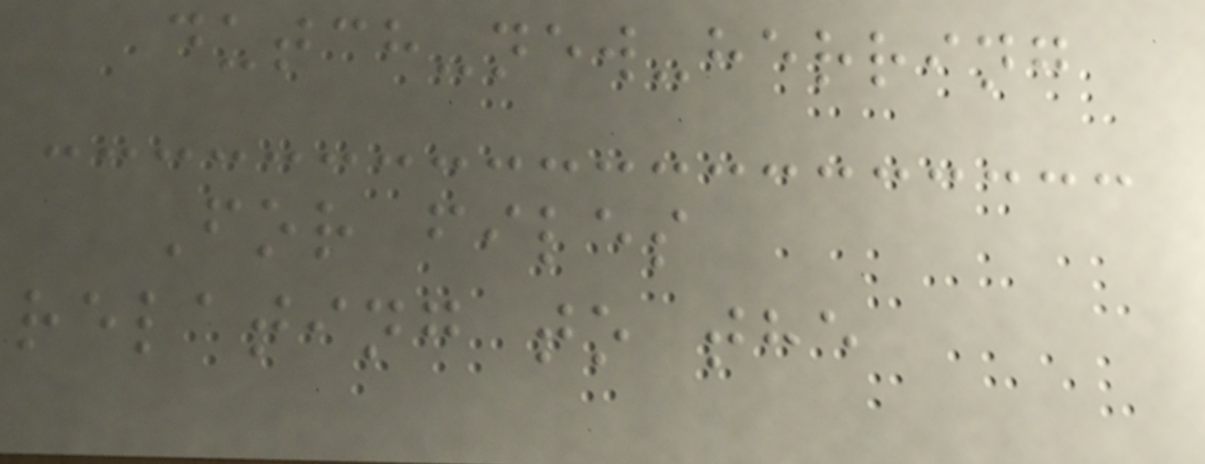dutch-new-herring
For files
relating to the
